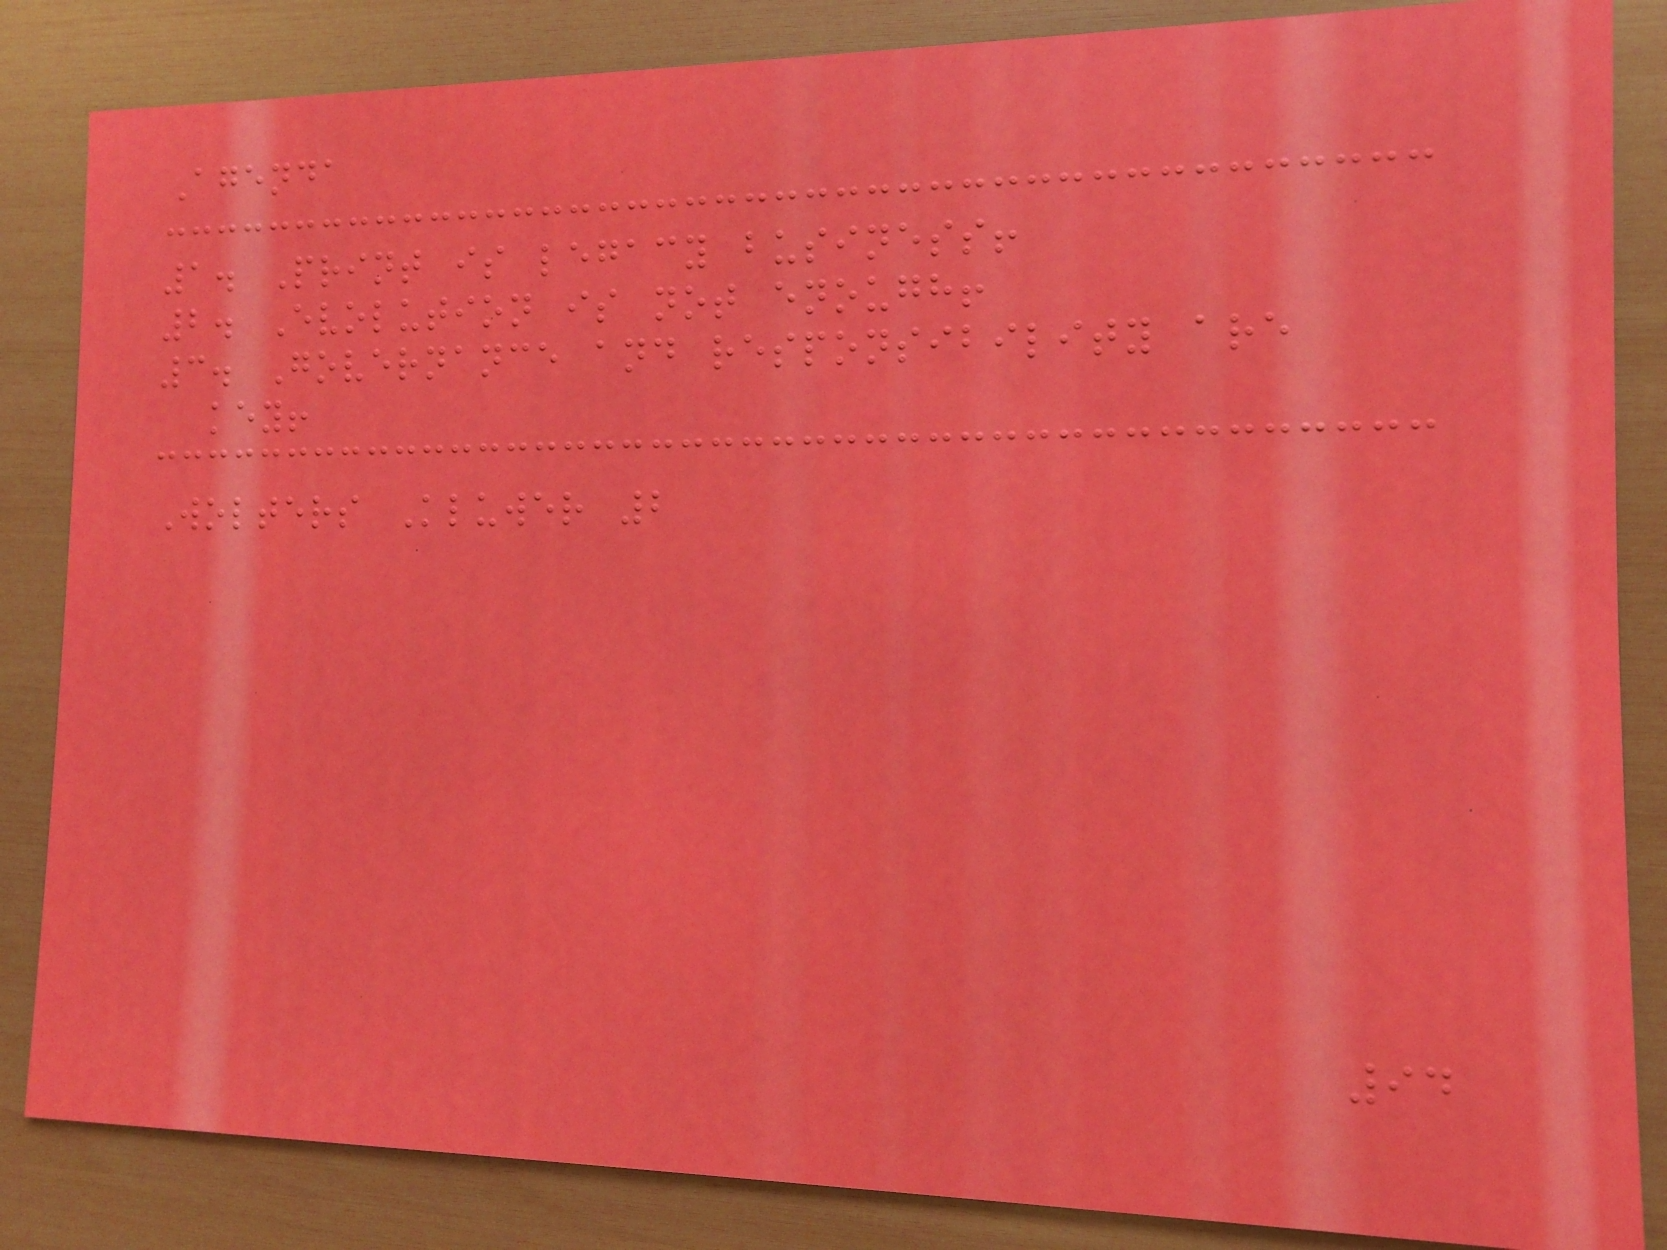Agenda
1. Print is legacy business!
2. Evolution is not enough!
3. Governance and responsibility are
key!
Wolters Kluwer 2
94
